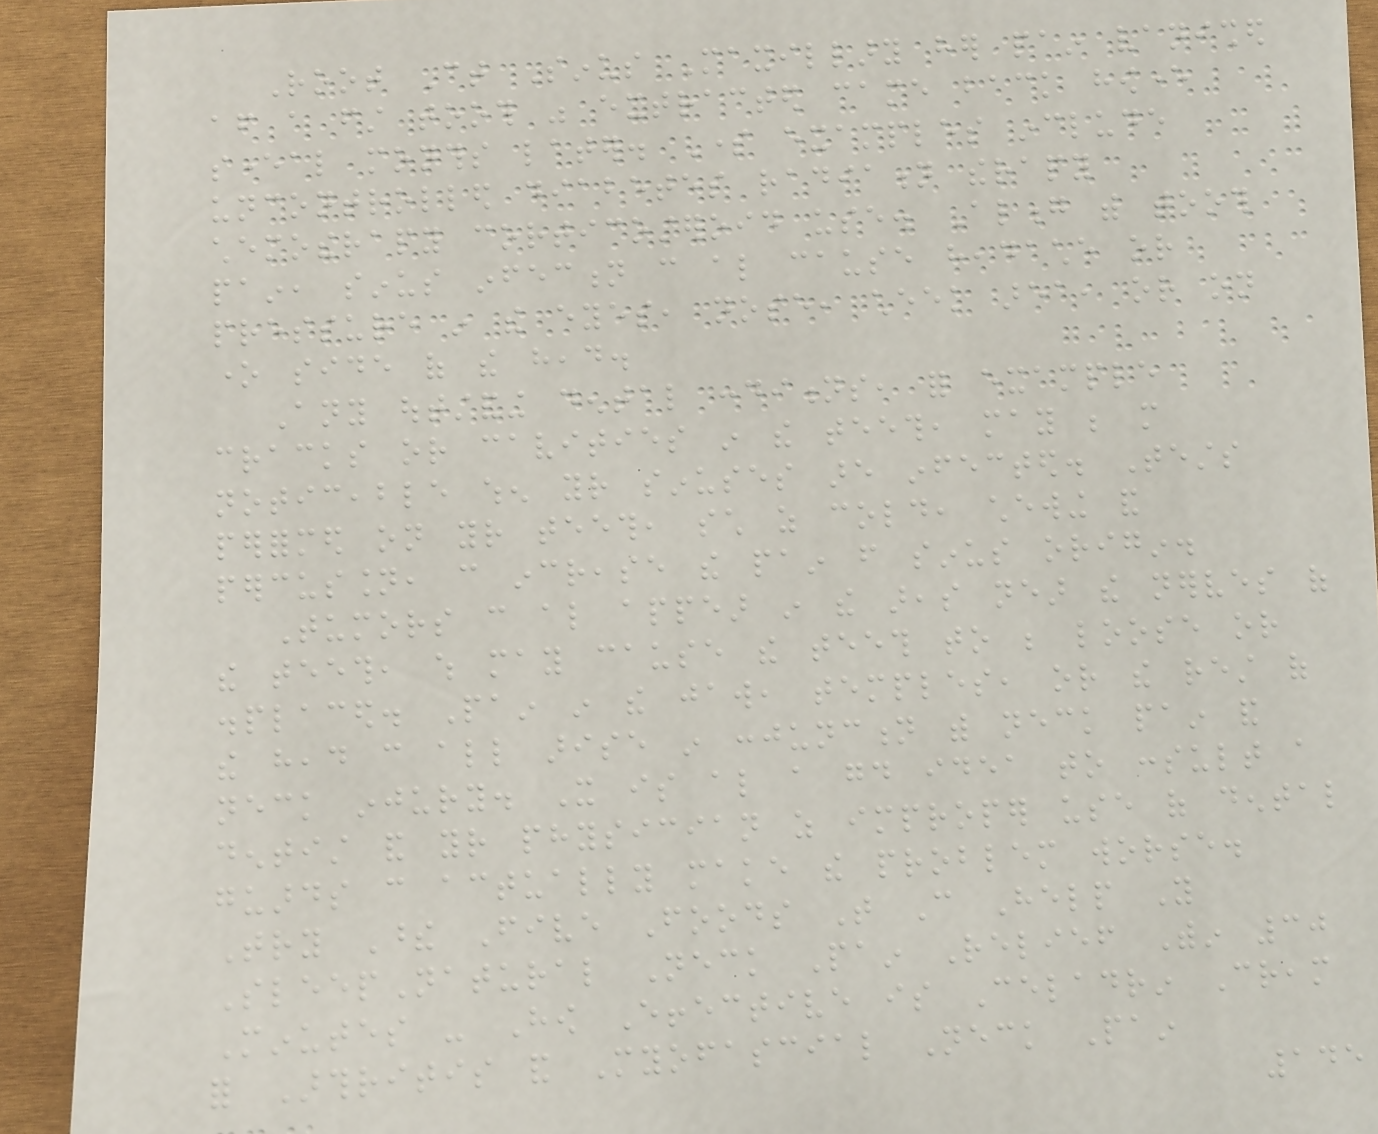Root Ct Sinus Maxillary her pain vanished
after a first tooth was extracted came back however
several months later. Some examples include
uncontrolled diabetes radiation therapy
chemotherapy corticosteroid use. Along with tooth
pain, sinus infection can also cause headache or
pressure in the eyes, nose, cheek area, or on
one side of the head.
Any outstanding dental conditions, for example
cracks or cavities in the teeth, may be more
noticeable when your sinuses are infected. Tests
performed on your teeth, such as cold, chewing and
percussion, can increase the pain from sinus origin.
Tumors can also appear in the areas near the nerves of
the teeth, which may cause the teeth to be loose or
displaced. Pain in the jaw, temples, or the rest of
the head can all arise in conjunction with neck pain and
neck injury. It is also a good idea to consult a
dentist and your physician as improper use of dental
guards can actually make the problem worse.
Try These Five Foods That Can Help You
SleepNatural Neck Pain Relief Within 30
Minutes - How Effective is Celadrin Cream
for Arthritis and Myofascial Neck Pain
145
